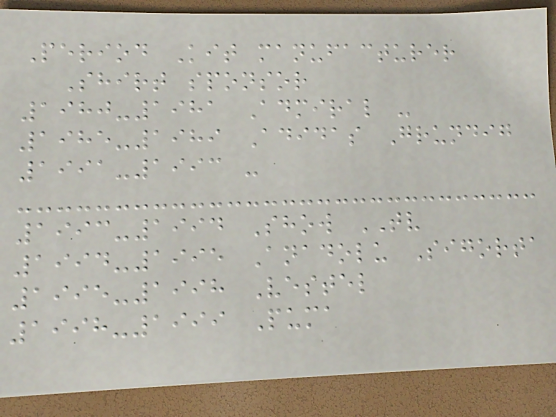Period Kit manufacturer
Shirt sponsor
1980-1981 Admiral -
1985-1989 Adidas Grundig
1991-1993 -
1993-1994 Show TV
1994-1995 Anadolu Sigorta
1995-1998 Vestel
1998-1999 Puma
